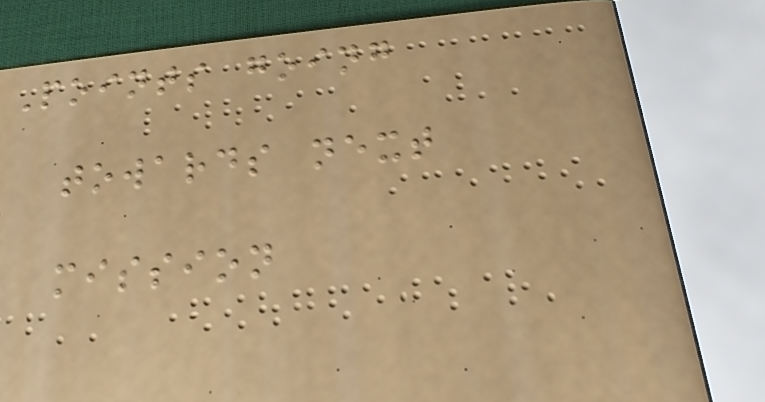Points going
towards next
mission
